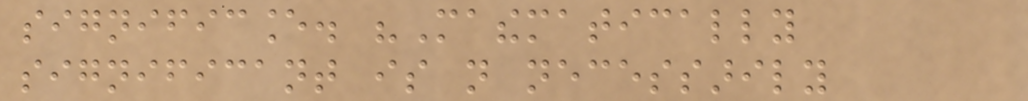significance. "Mathematically
significant is not necessarily
